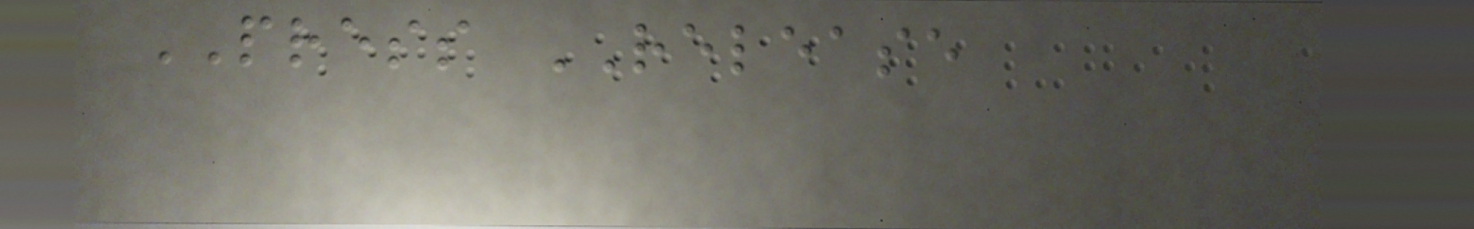PRESS RELEASE
